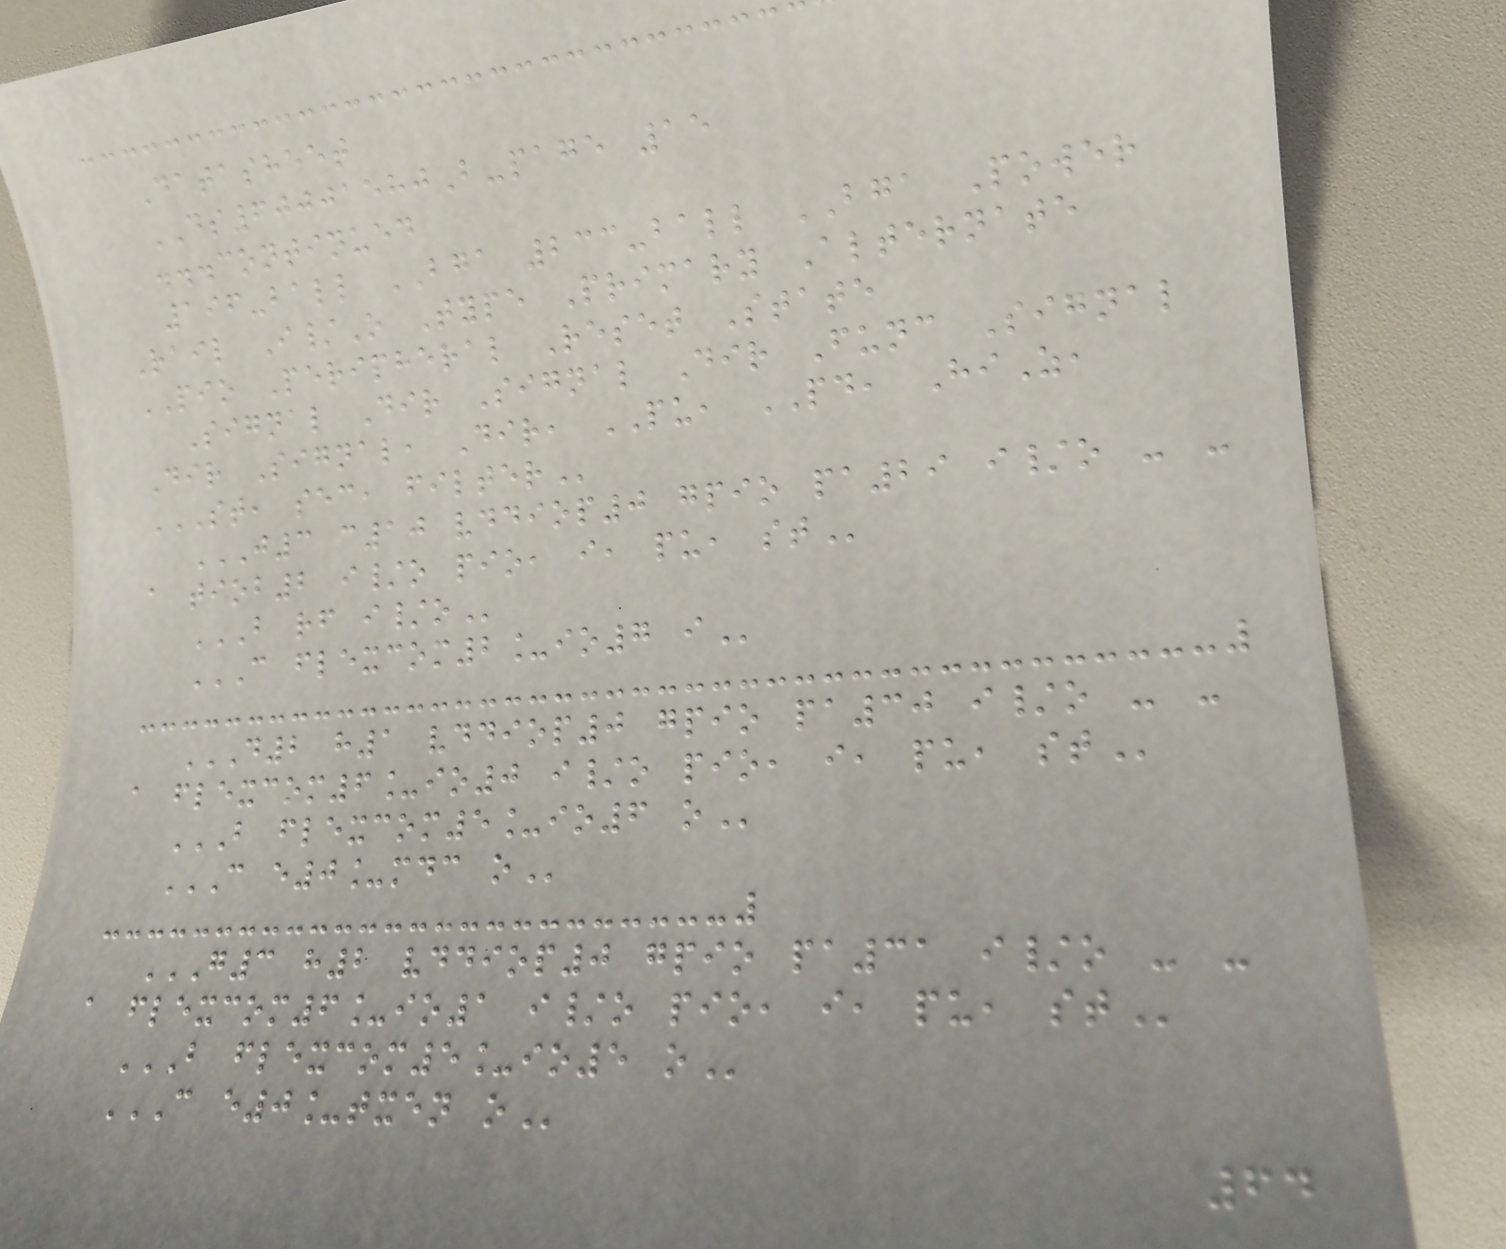Datasheet
DS60001580B-page 15
...continued
196-ball BGA 233-ball BGA Power
Rail I/O Type Primary Alternate
PIO Peripheral Reset State
Signal Dir Signal Dir Func Signal
Dir Signal, Dir, PU, PD, HiZ,
ST, SEC, FILTER
J3 C10 VDDIOP0 GPIO PA29 I/O - -
A TIOB2 I/O PIO, I, PU, ST
B RF I/O
C FLEXCOM2_IO7 I
D2 H1 VDDIOP0 GPIO PA30 I/O - -
A FLEXCOM6_IO0 I/O PIO, I, PU, ST
B FLEXCOM5_IO6 O
C E0_MDC O
G3 H2 VDDIOP0 GPIO PA31 I/O - -
A FLEXCOM6_IO1 I/O PIO, I, PU, ST
B FLEXCOM5_IO5 O
C E0_TXEN O
64
